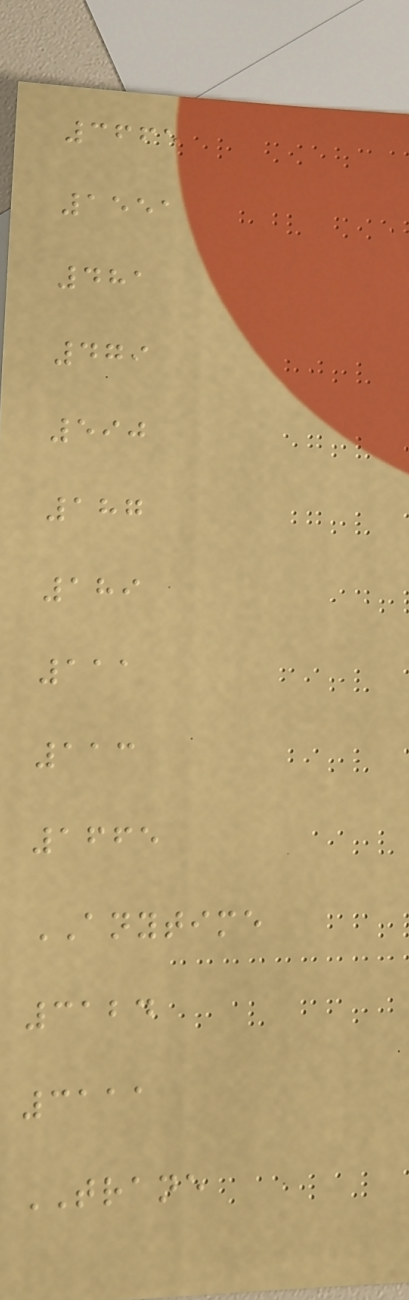3665
1551
481
479
590
187
189
111
113
1665
ANYTIME
3124
3111
TRANE
